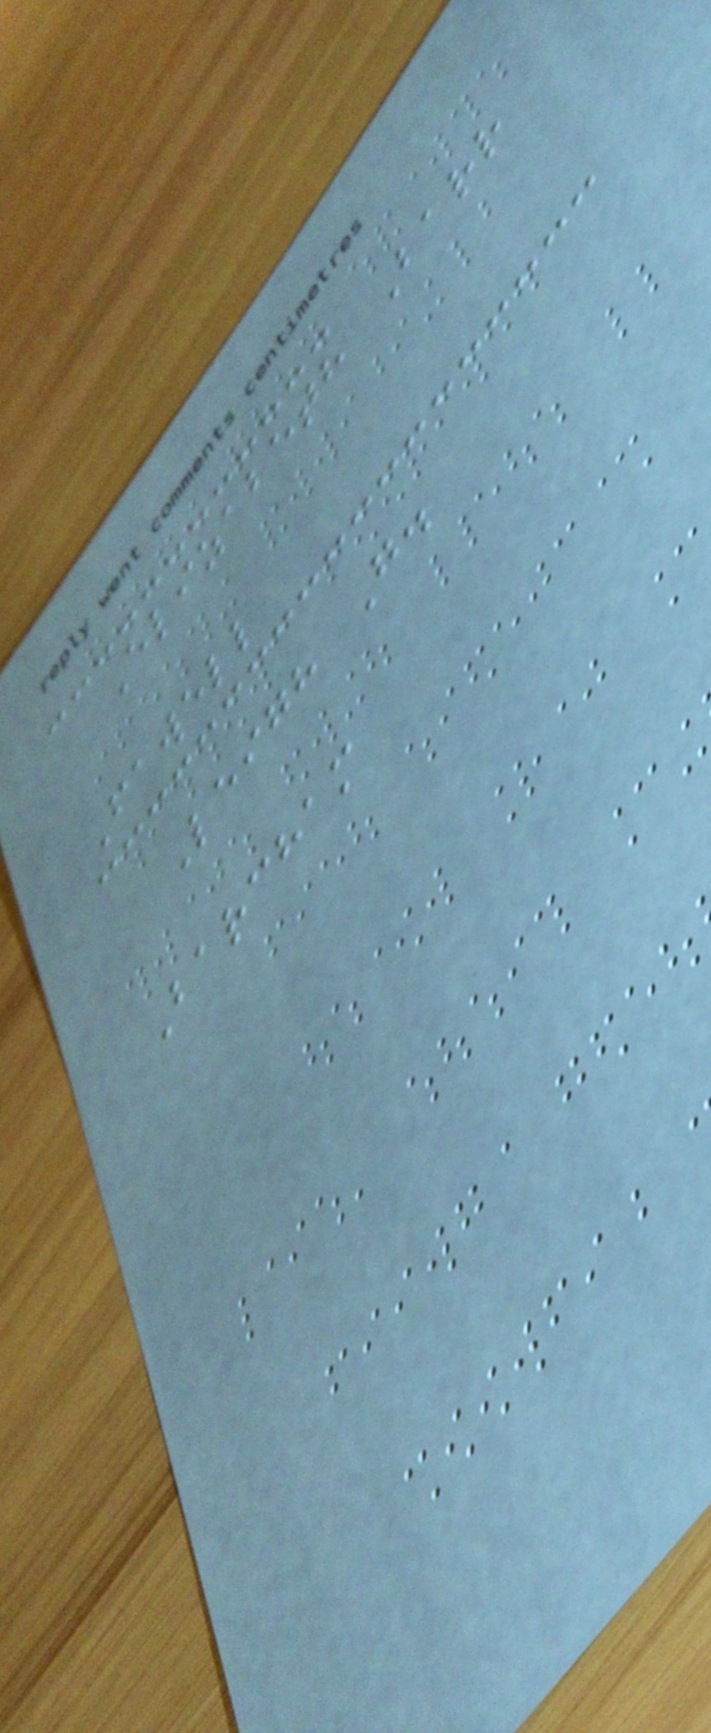Elizabeth Barr
Fawell
Leigh G.
Barcham
